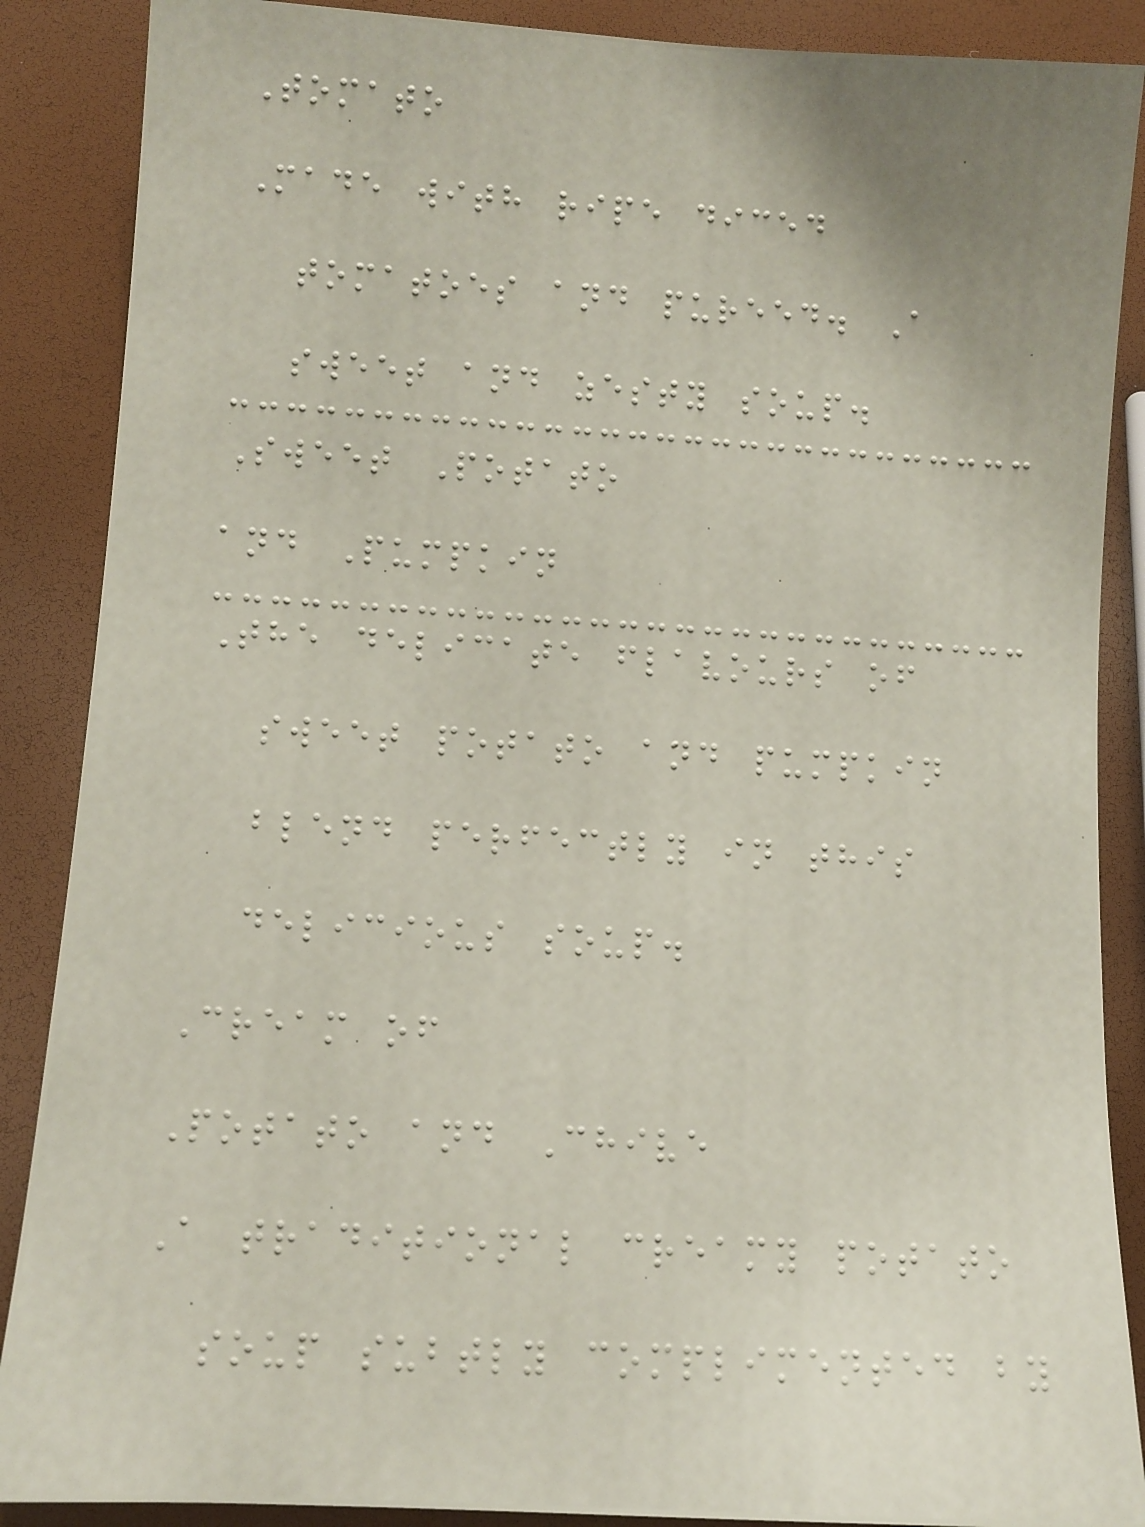Tomato
Made with ripe diced
tomatoes and pureed. A
sweet and zesty soup.
Sweet Potato
and Pumpkin
The delicate flavours of
sweet potato and pumpkin
blend perfectly in this
delicious soup.
Cream of
Potato and Chive
A traditional creamy potato
soup subtly complimented by
